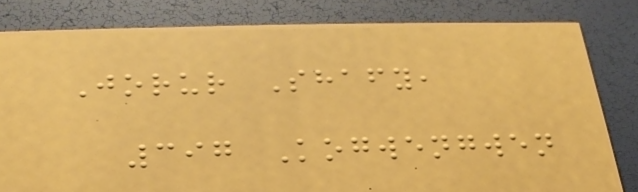Jorur Shafy,
397 Kogwengwen
